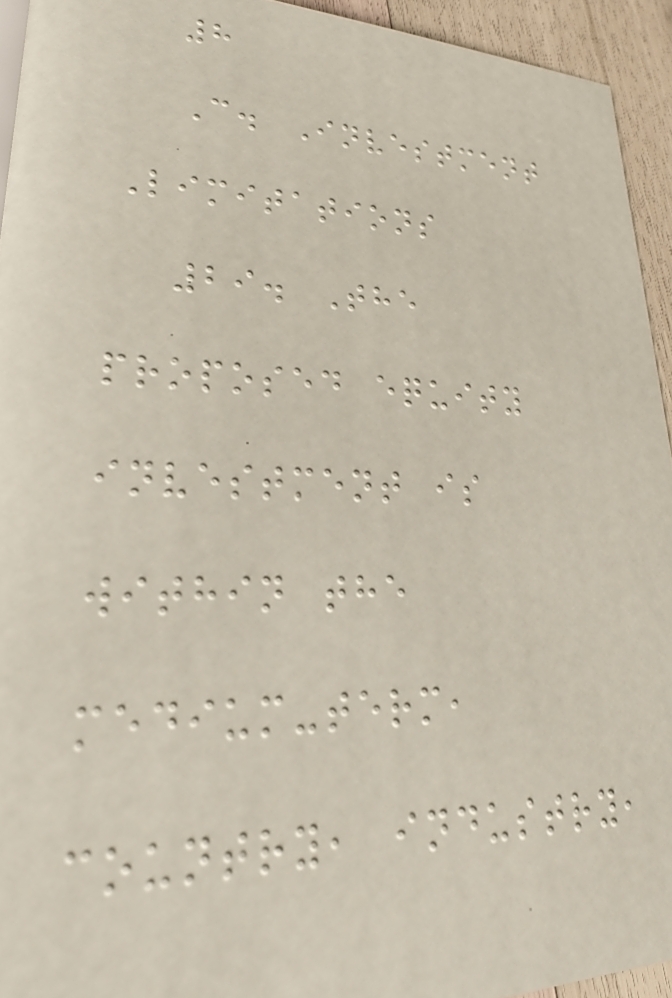8
C. Investment
Limitations
29. The
proposed equity
investment is
within the
medium-term,
country, industry,
